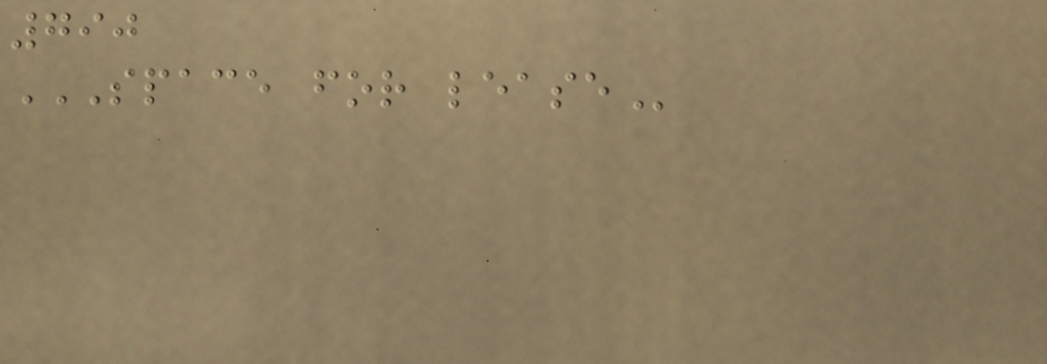790
SPACE FOR LEASE
